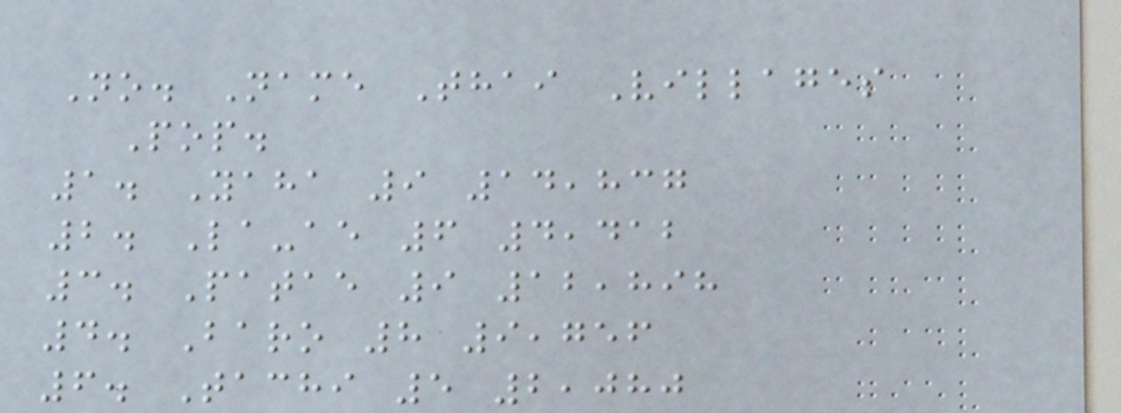No. Name Thai Villages
Pop.
1. Yaha 9 14,837
2. La-ae 6 4,412
3. Patae 9 12,898
4. Baro 8 9,756
6. Tachi 5 2,080
